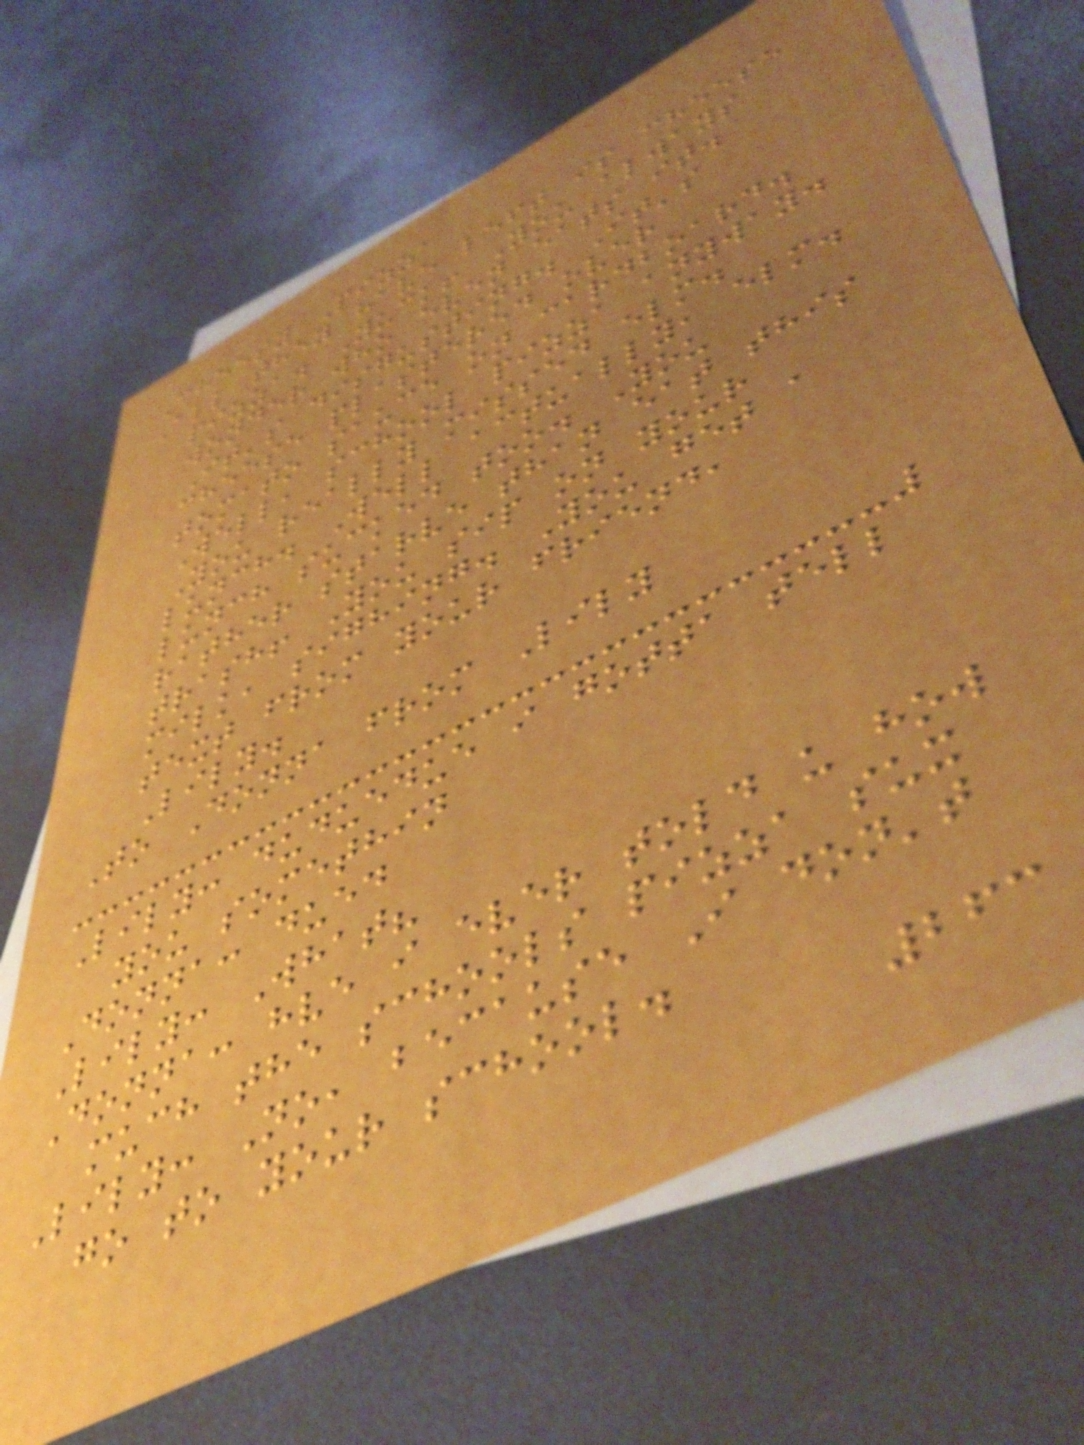Cheesy Pizza
All they have left is cheese
pizza. Yuck! You always
wonder who even eats it.
It's disgusting. It's
cheese plastered over
tomato sauce on cardboard.
Well, school pizza anyway.
You really missed elm.
lunch. Well actually, elm.
lunch sucked too. You
rather starve than eat this
trash! You sip on your
milk, sighing. You get a
text from your friend,
Lily.
To Donna from Lily
Lily: duduedue i gotta tell
you somethin
Donna: dued
Lily: What?
Donna: hve i ever told u how
much the schools pizza sux
Lily: No, because I don't
go to your school.
263
